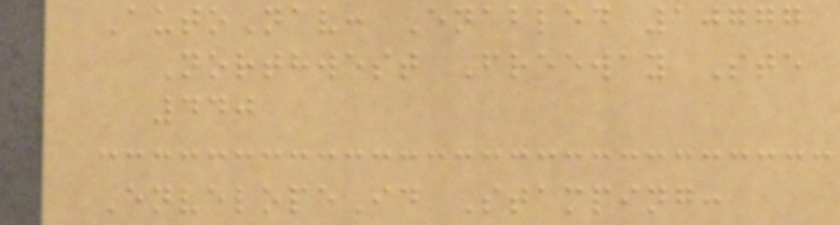AutoNav: Enabled 10777
Northwest Freeway Ste
440
EnvelopeId Stamping:
